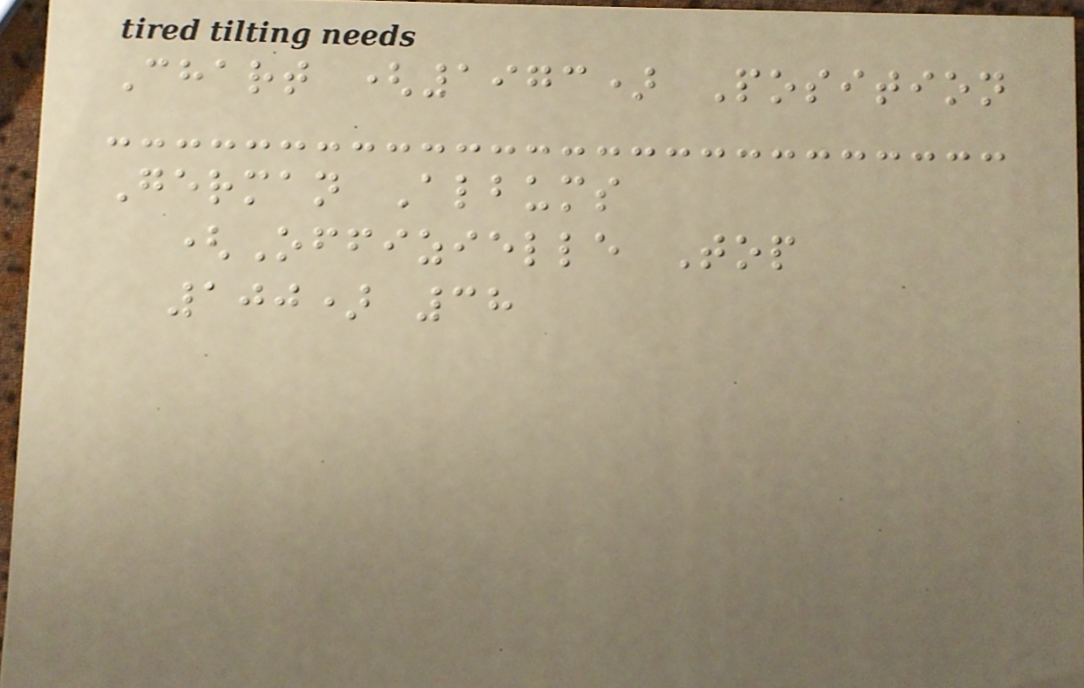Chart (1973) Position
German Albums
(Offizielle Top
100) 38
